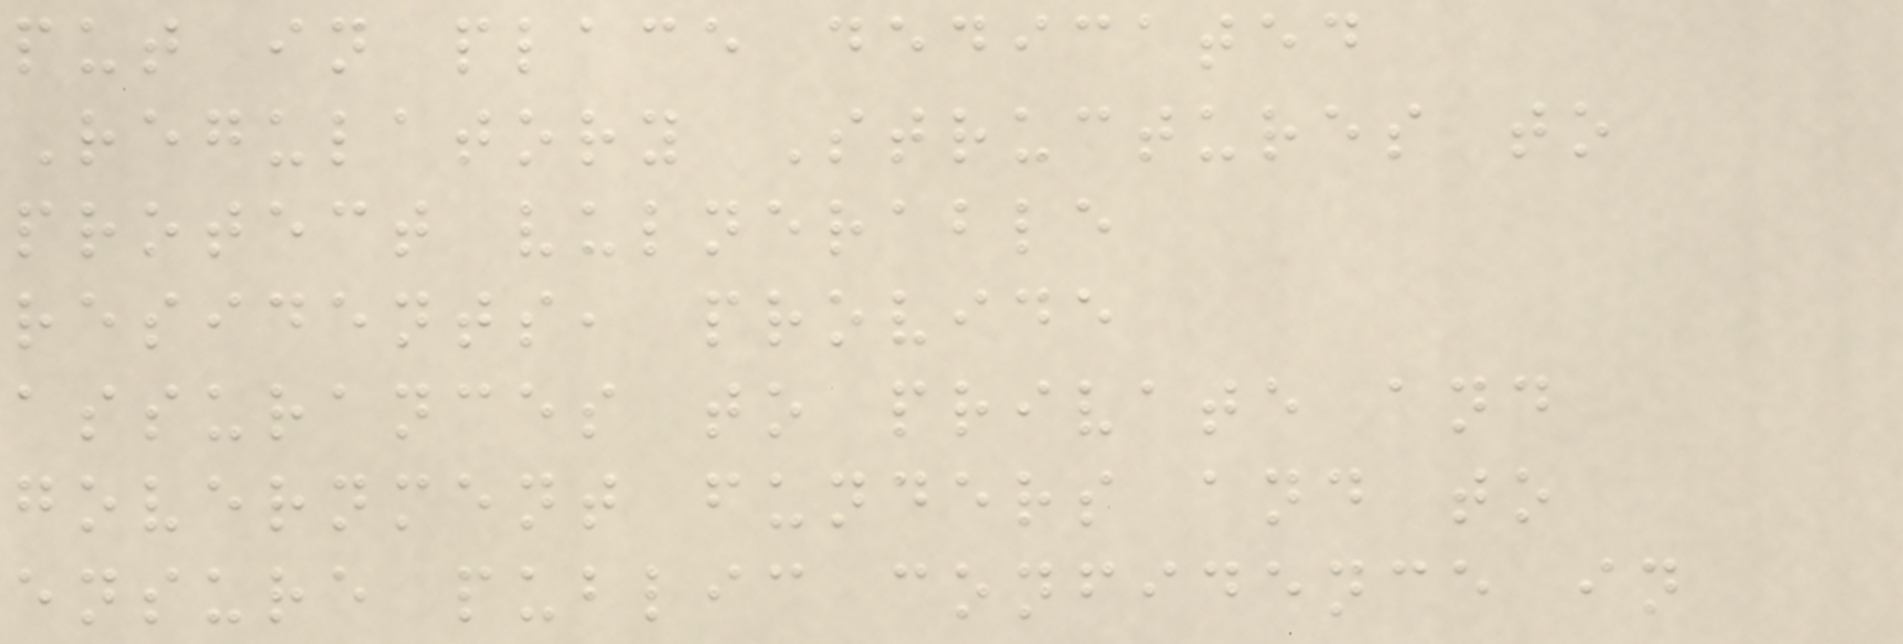put in place dedicated
Regulatory Structures to
protect vulnerable
residents, provide
assurances to private and
government funders and to
ensure public confidence in
